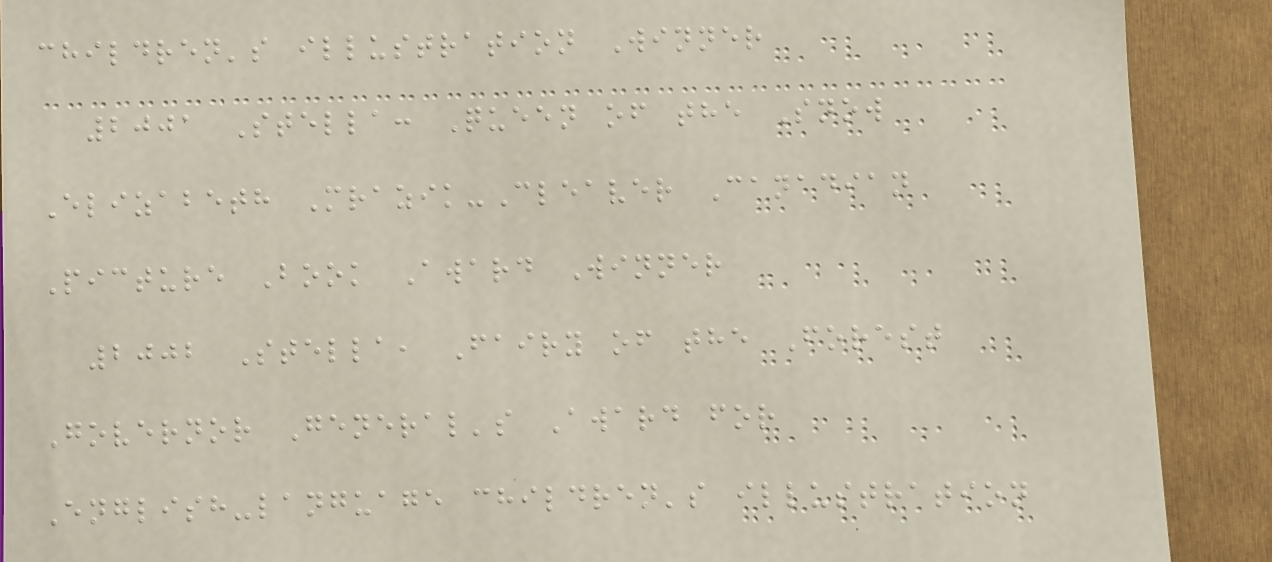children's illustration Winner
2001 Stella: Queen of the Snow
Elizabeth Mrazik-Cleaver Canadian
Picture Book Award Winner
2002 Stella, Fairy of the Forest
Governor General's Award for
English-language children's illustration
